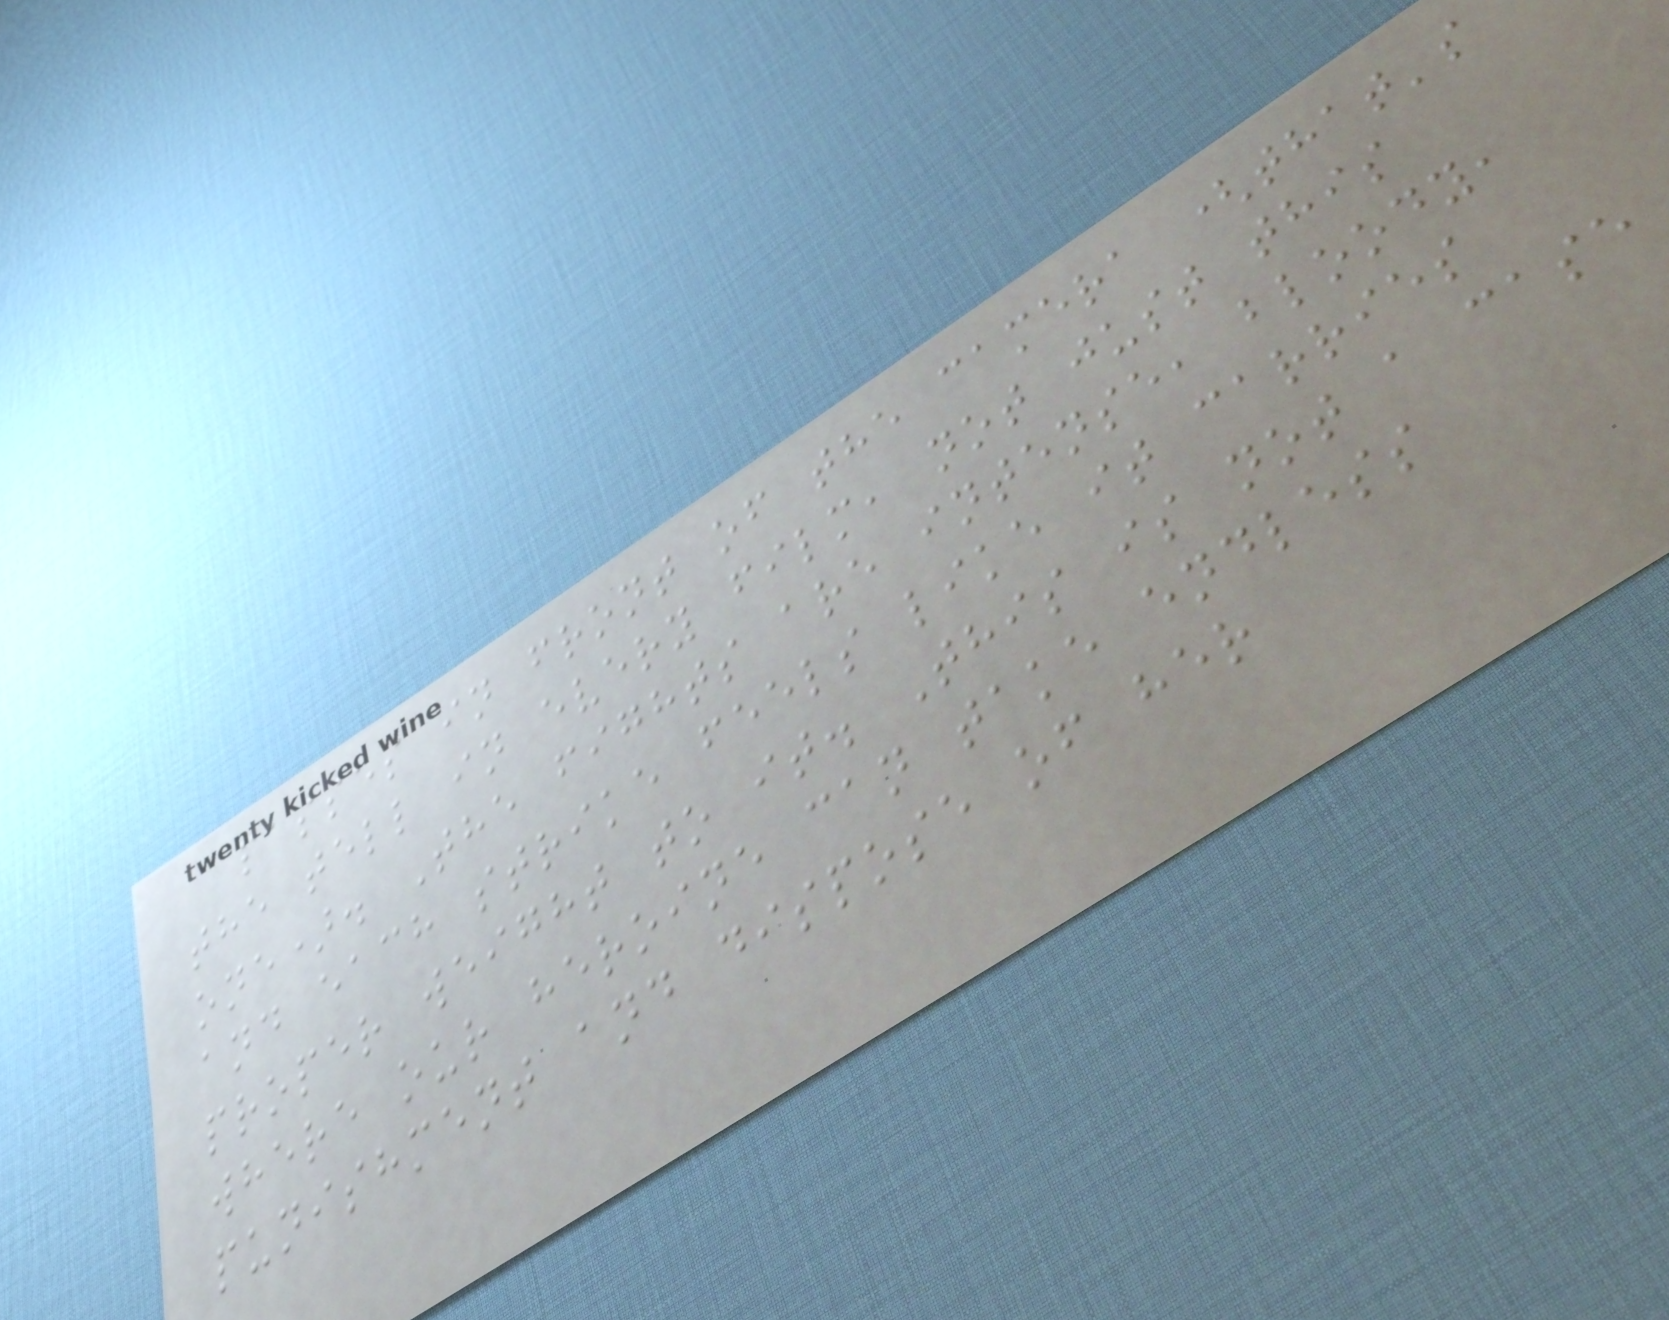passes in front of the camera (that's
the tell in every film, not just this
one). The fights are intense, bloody,
and each strike feels like it carries
proper weight to it. This is not a case
where our heroine can take endless
punishment and dispose of her
